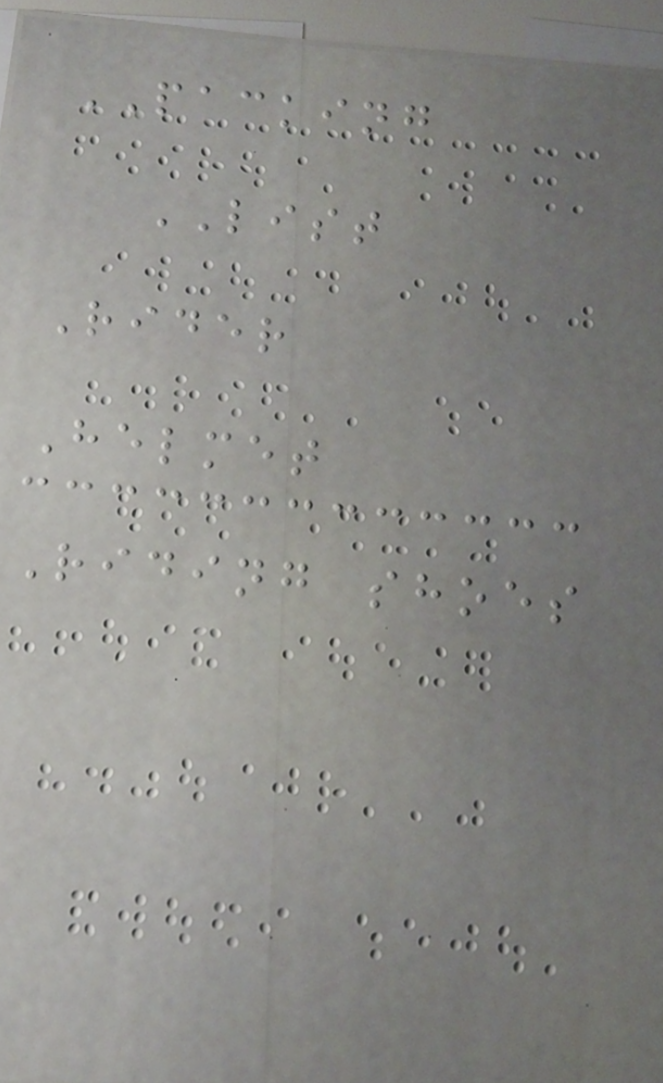PACKING
LIST
Rider
Helmet
Riding shoes
